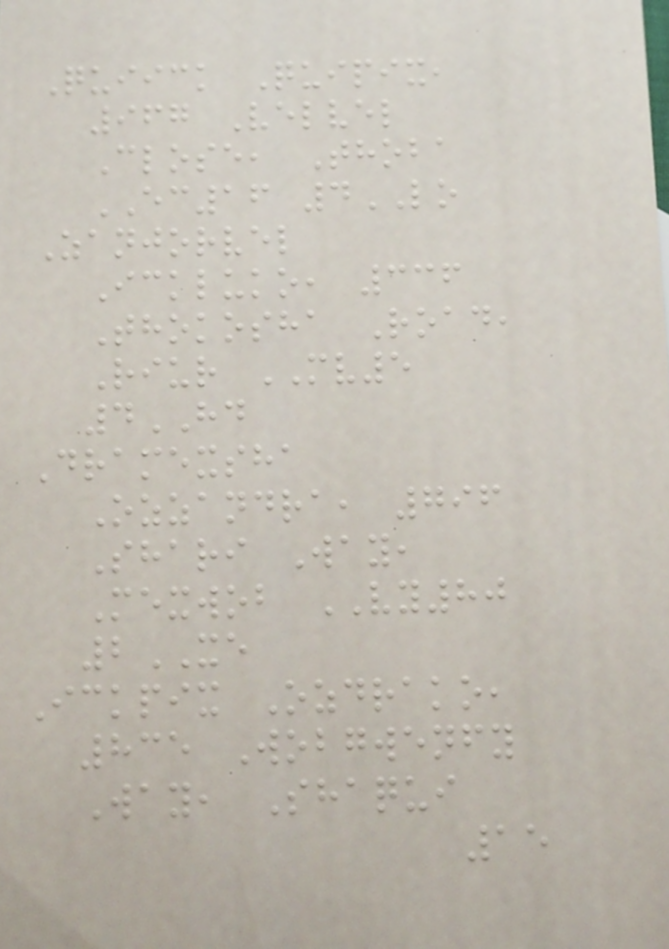Quiick Quipix,
967 Velvel
Close, Thoba
EC16 4LO
Zanjorvel
Ickluko, 336
Thokosha Road,
Riur MV5
4HD
Dramexsha
Ozzandra, 796
Shari Way,
Mexwob VY80
2XE
Ickpix Ozdrako,
835 Wobgwenfy
Way, Shaqui
15
